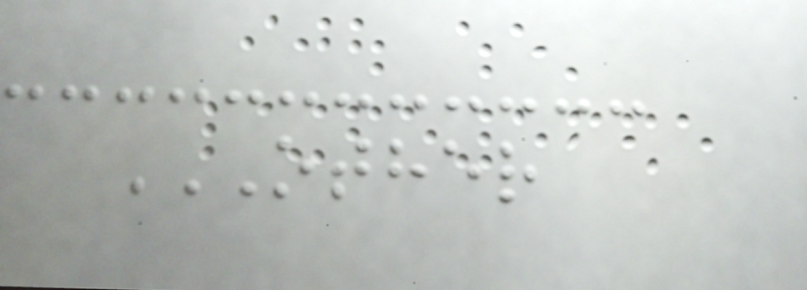OTHER
